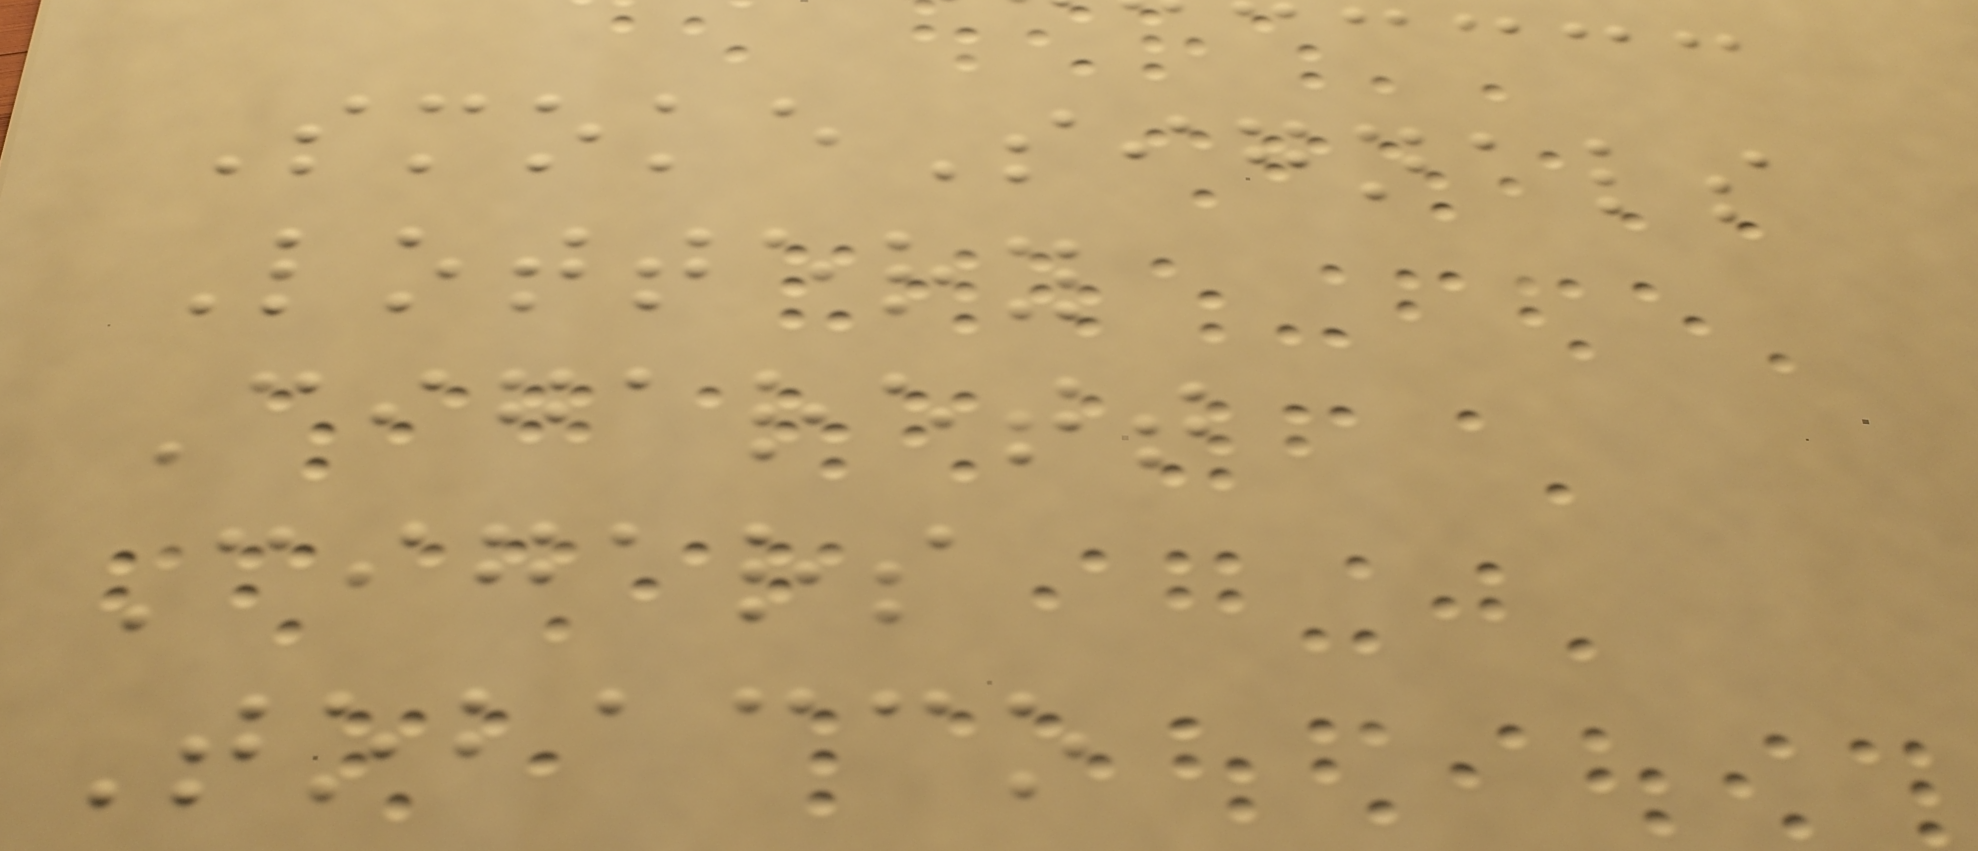SmokeSignals
Lottery
Cigarett
Cigars
Tobacco
